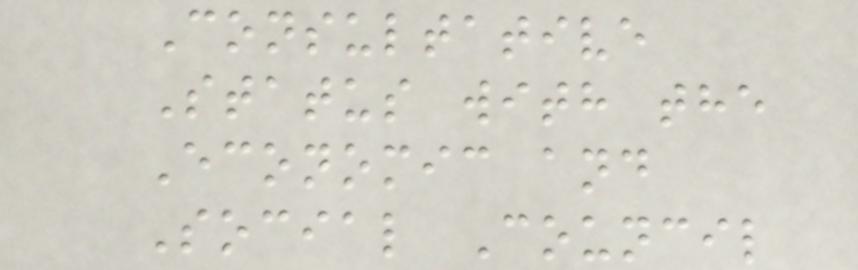Consultative
Status with the
Economic and
Social Council
